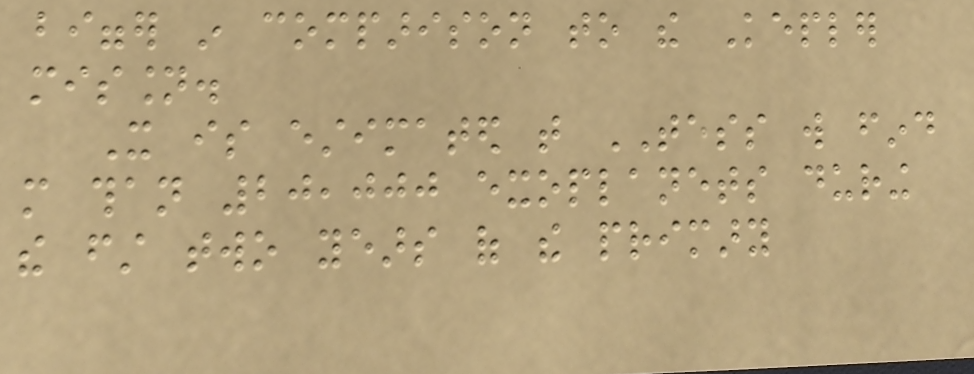bigger in comparison to the Kepler
mission.
It is estimated that TESS will find
more than 20,000 exoplanets during
the first two years of the primary
